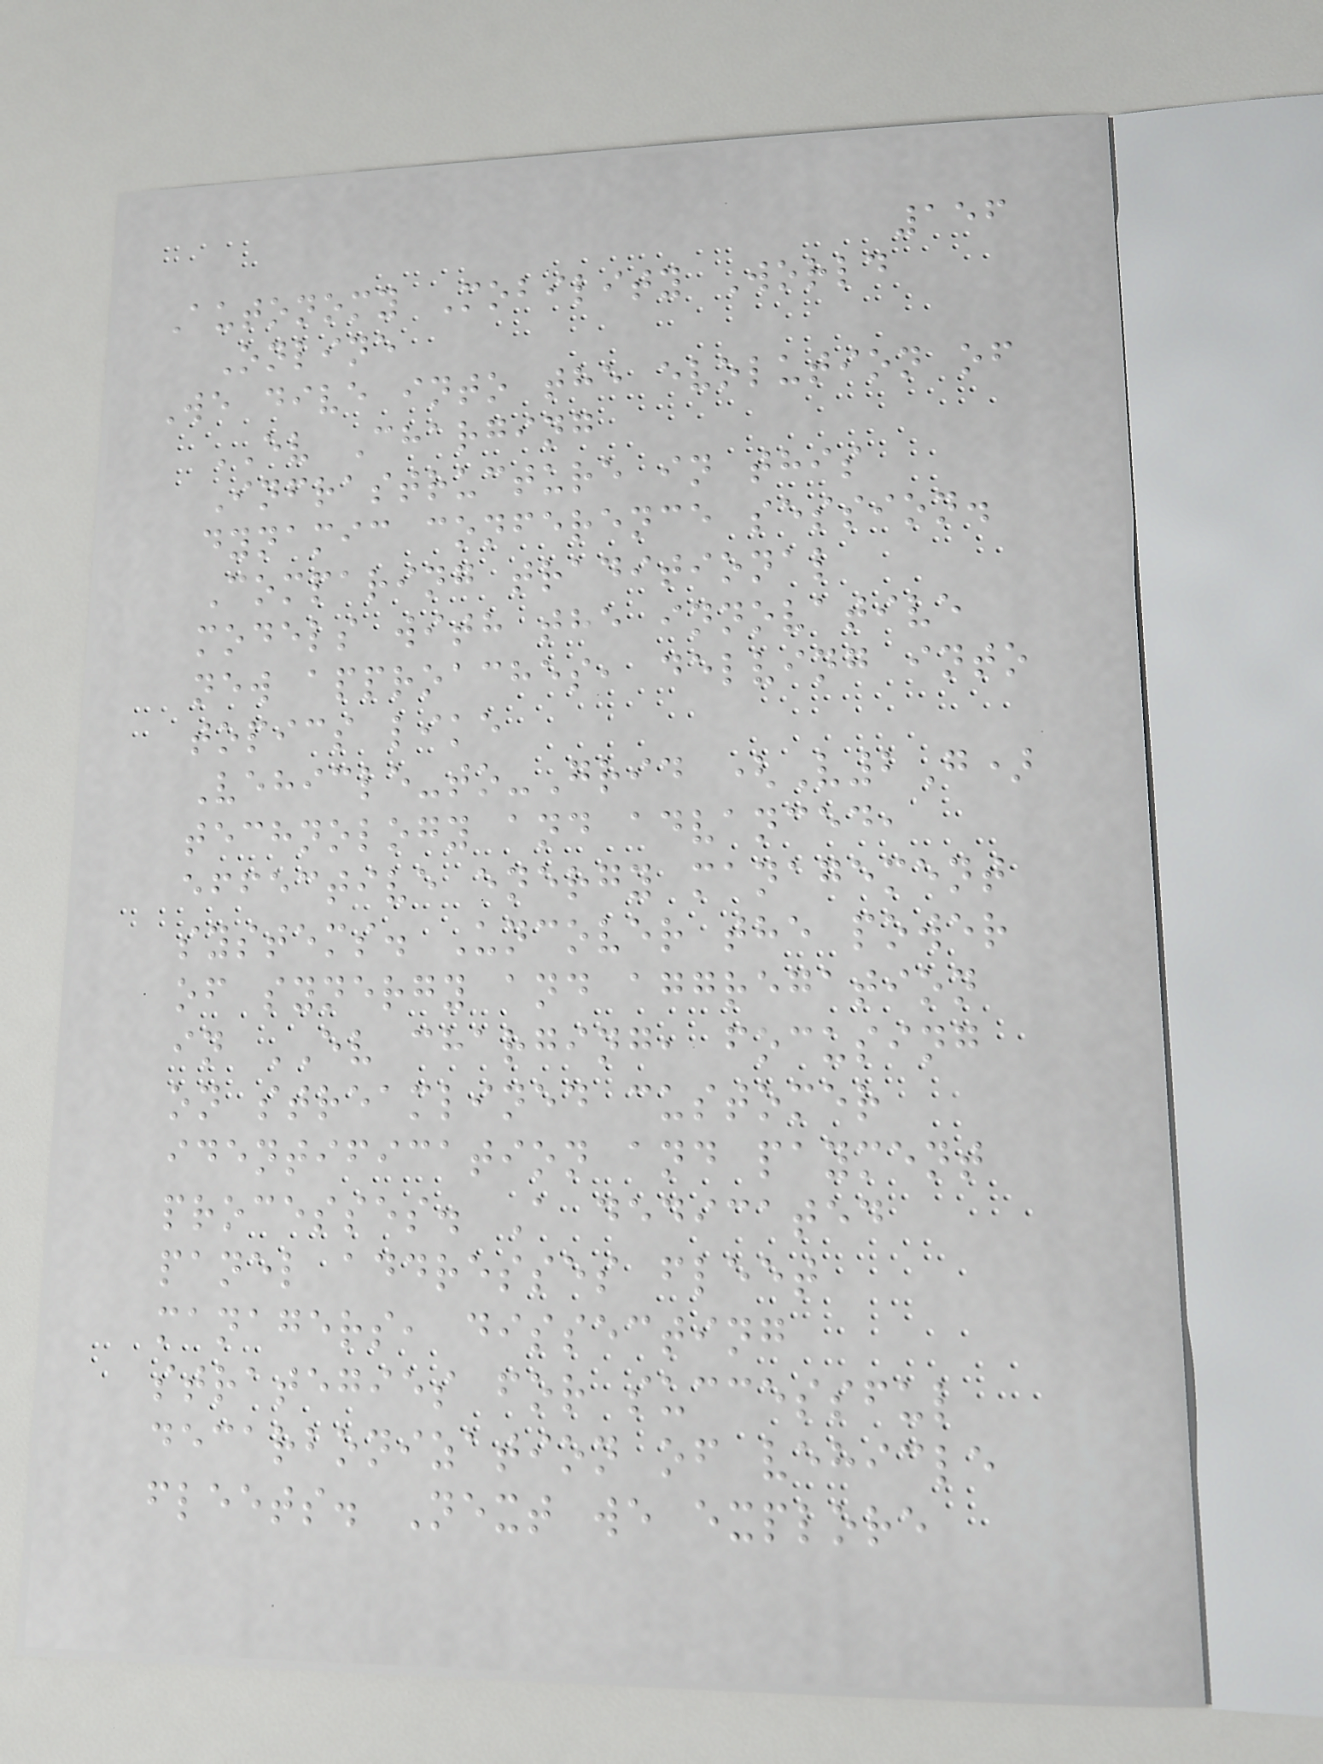156
Autonomy Mobility World
Online
We dive into the evolution of
EV Charging
Infrastructure in this
dynamic conference session.
Comparing traditional
models with the innovative
new approaches, delving into
topics like
Vehicle-to-Grid (V2G)
technology and advanced,
effective energy management
systems. Uncover the power
of synergy and aggregation
in EV charging, focusing
on streamlined customer
identification and payment
processes. A dedicated
panel addresses fleet
managers, dissecting
strategies for successful
decarbonization of vehicle
fleets. Next we explore
